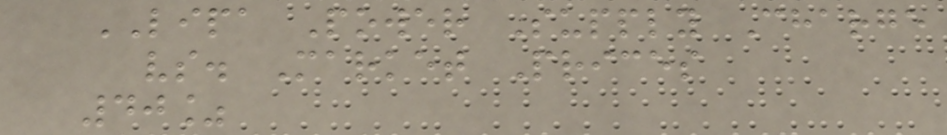LIPA Power Supply Charge
vs. Market Prices
40%
